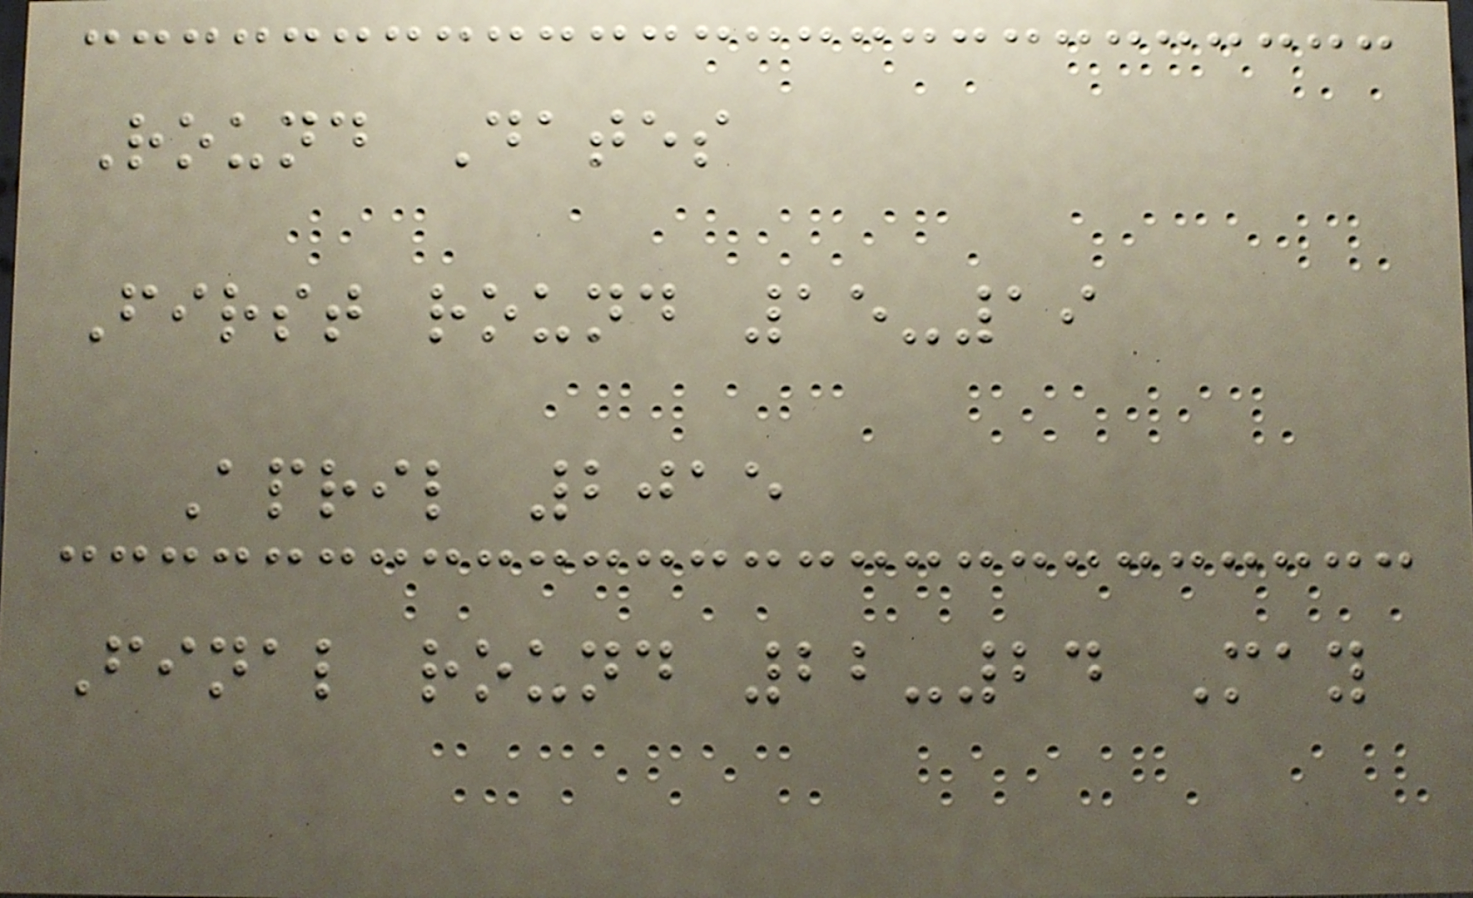Round Dates
First round 15-19
April 2015
Final round 22-24 May
